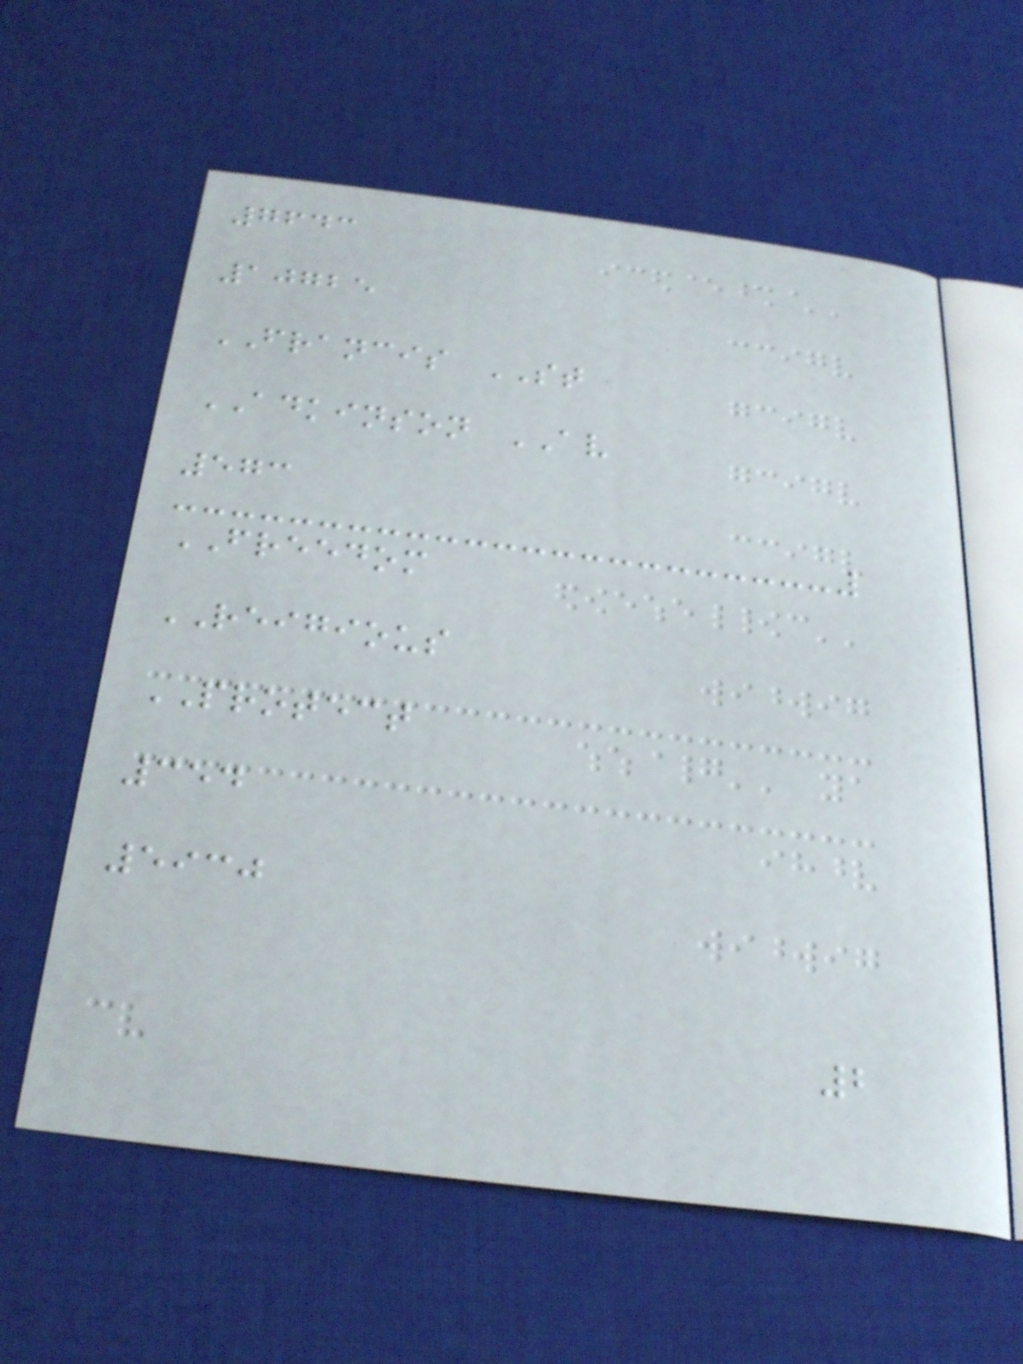7643
10725
FRANCIS ST
ADKINSON AV
573
FREEDOM
REIGIOUS
PROTECT
354
5930
2
